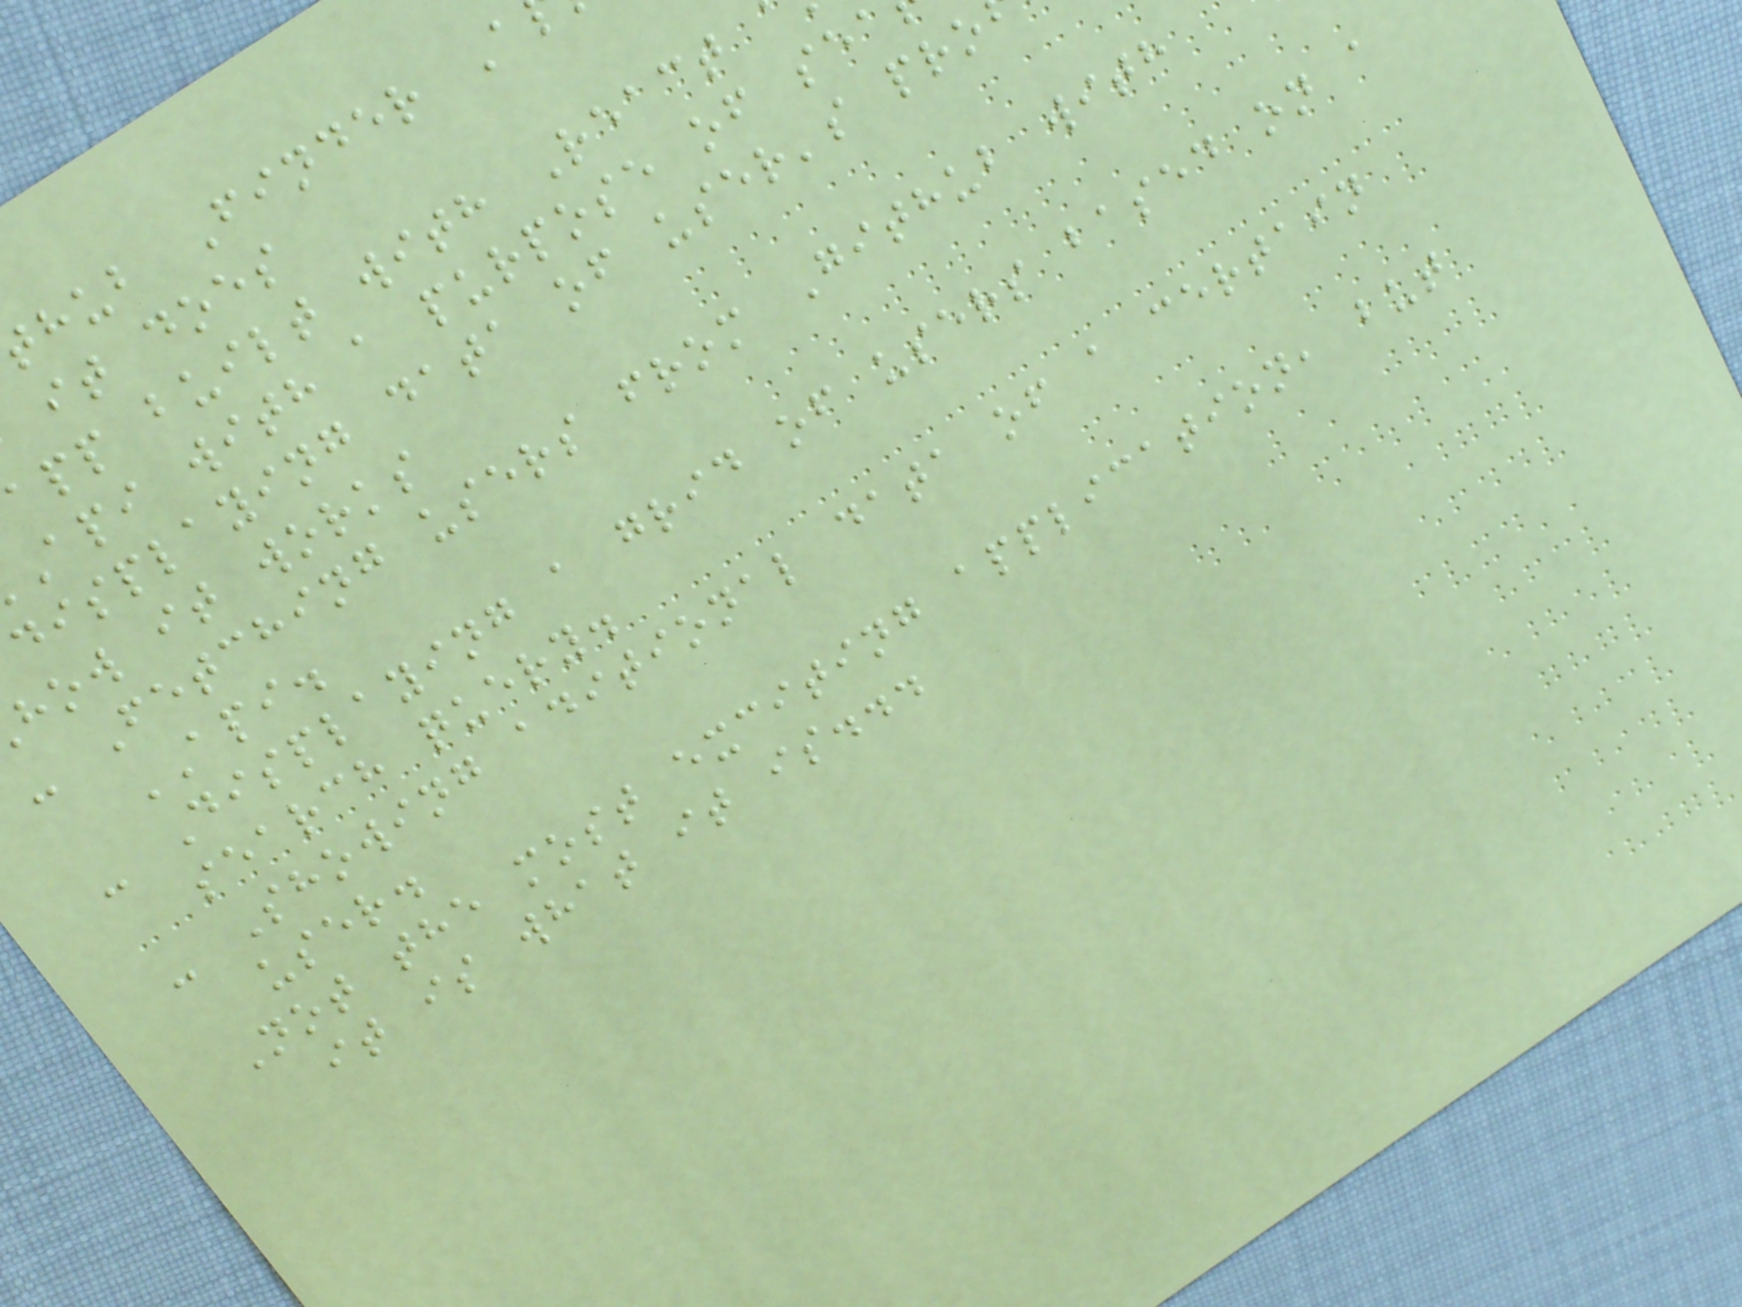hub Finder A
it does
app built with React
api with a purpose of sea
displaying data of user's pro
how it works
- Fetching users from Github with
API.
- Displaying a grid of users based on a
search query.
- Showing aditional data of a certain
user.
Not the most exciting application, but
it is what it is...
